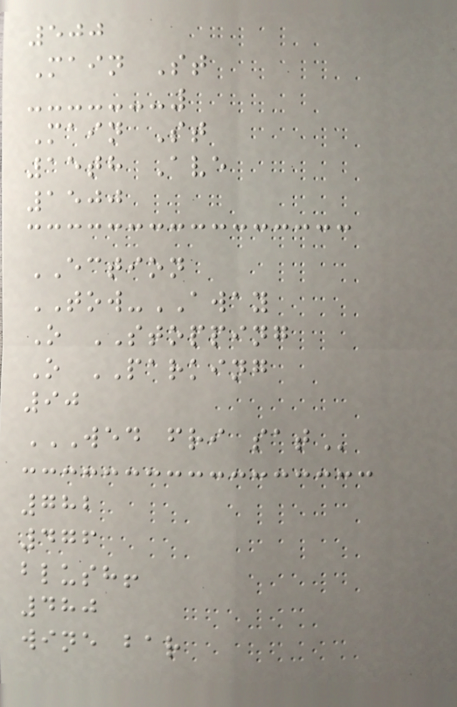500
Main St
Main St
15th Ave
1500
ECTION
TOW-AWAY
O STOPPING
O PARKING
90
WED FRI SAT
782
476
blush!
480
wine bar
